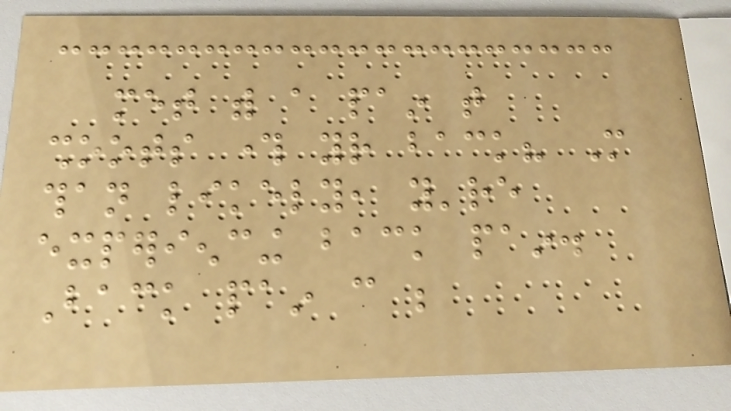met with a pain that
shoots through your back? More
than likely, you're
experiencing back pain.
Back pain can be
